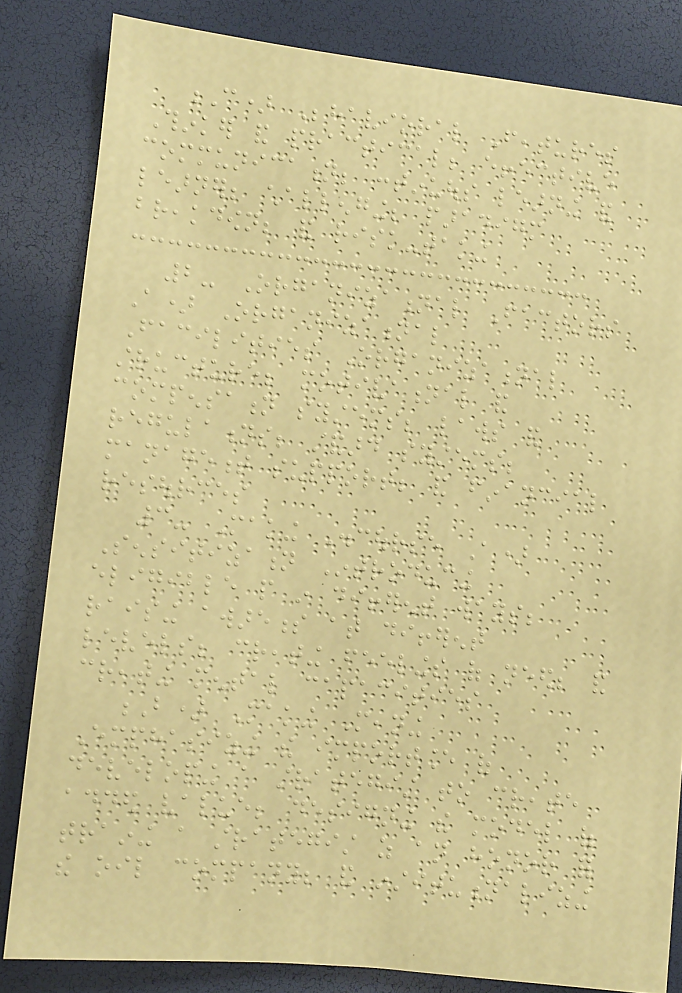C) Behavioral Features
Thinker and practical; effective
communication; continuous learning and
learner; challenging; paradigm
breakdown; and risk-taking
2- Organizational Factors
A) Organizational
Facilities Organizational
structure; motivational and
compensation systems; laws and
regulations; standard systems;
management support; and financial
resources
3- Making Discourse A)
Sensitization Introducing
eligible people in different ways;
raising awareness at different
levels; creating feelings of need; and
creating mental capacities
B) Making Meaning
Emphasizing the importance of
developing a strategist to create
added value; designing the model of
training a strategist as an honor for
the oil company; and institutionalizing
